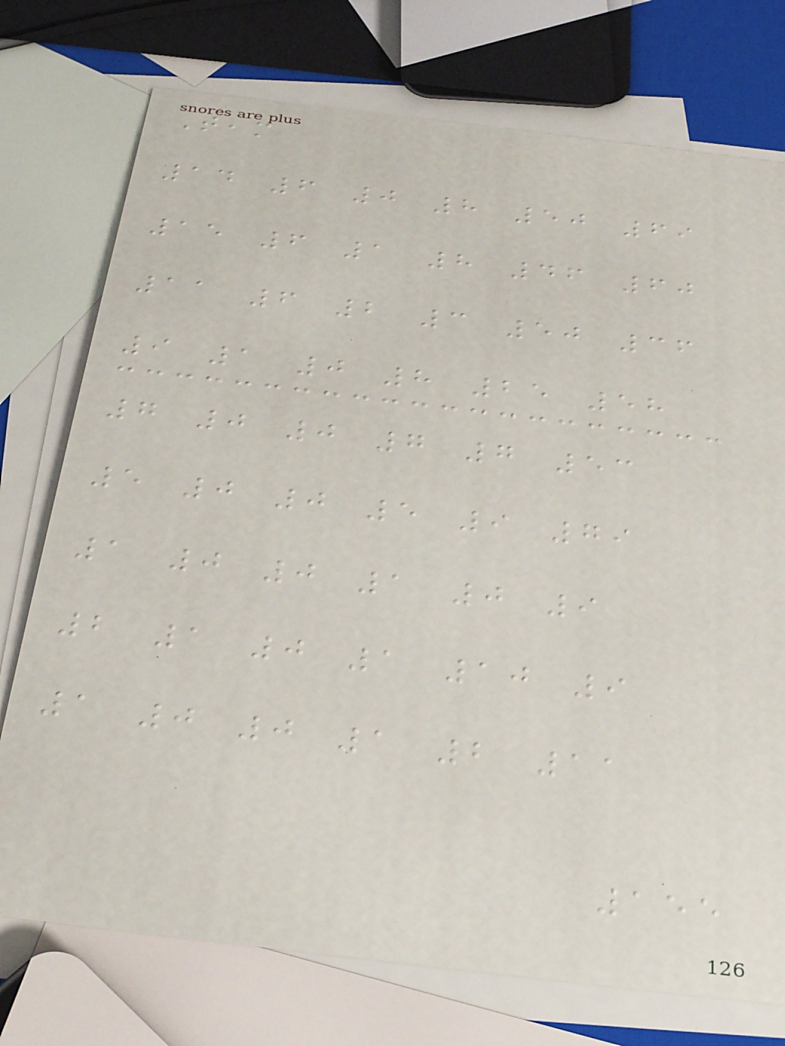Team
14 6 0 8 50 69
15 6 1 8 46 60
11 6 2 3 50 36
9 1 0 8 25 58
7 0 0 7 7 53
5 0 0 5 9 79
1 0 0 1 0 9
2 1 0 1 10 9
1 0 0 1 2 11
155
